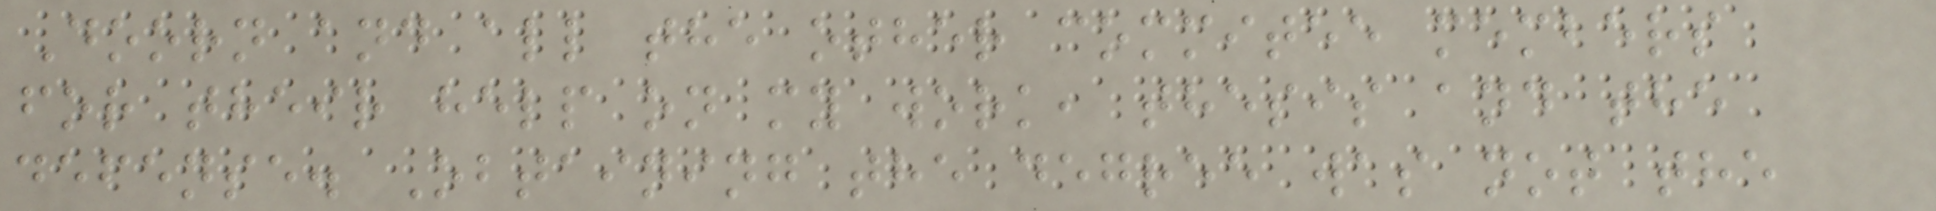Doorn and all the other commitee members
for their help on my work, thesis and the
defense. Obtaining the degree was not the
